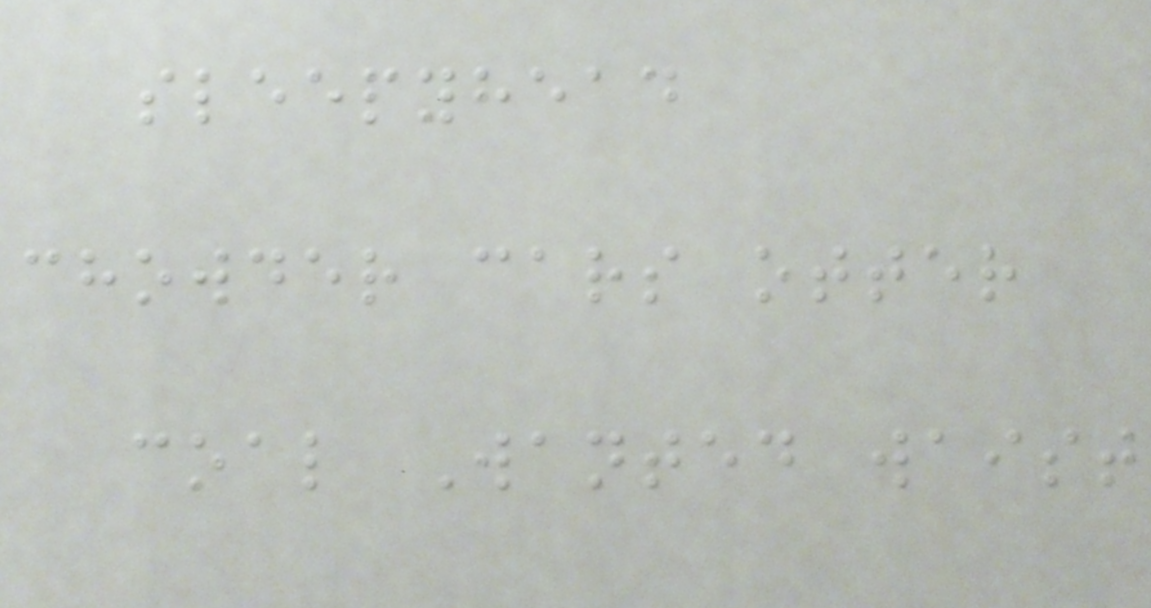sleepyhead
chowder cars otter
coal Wanted waist
